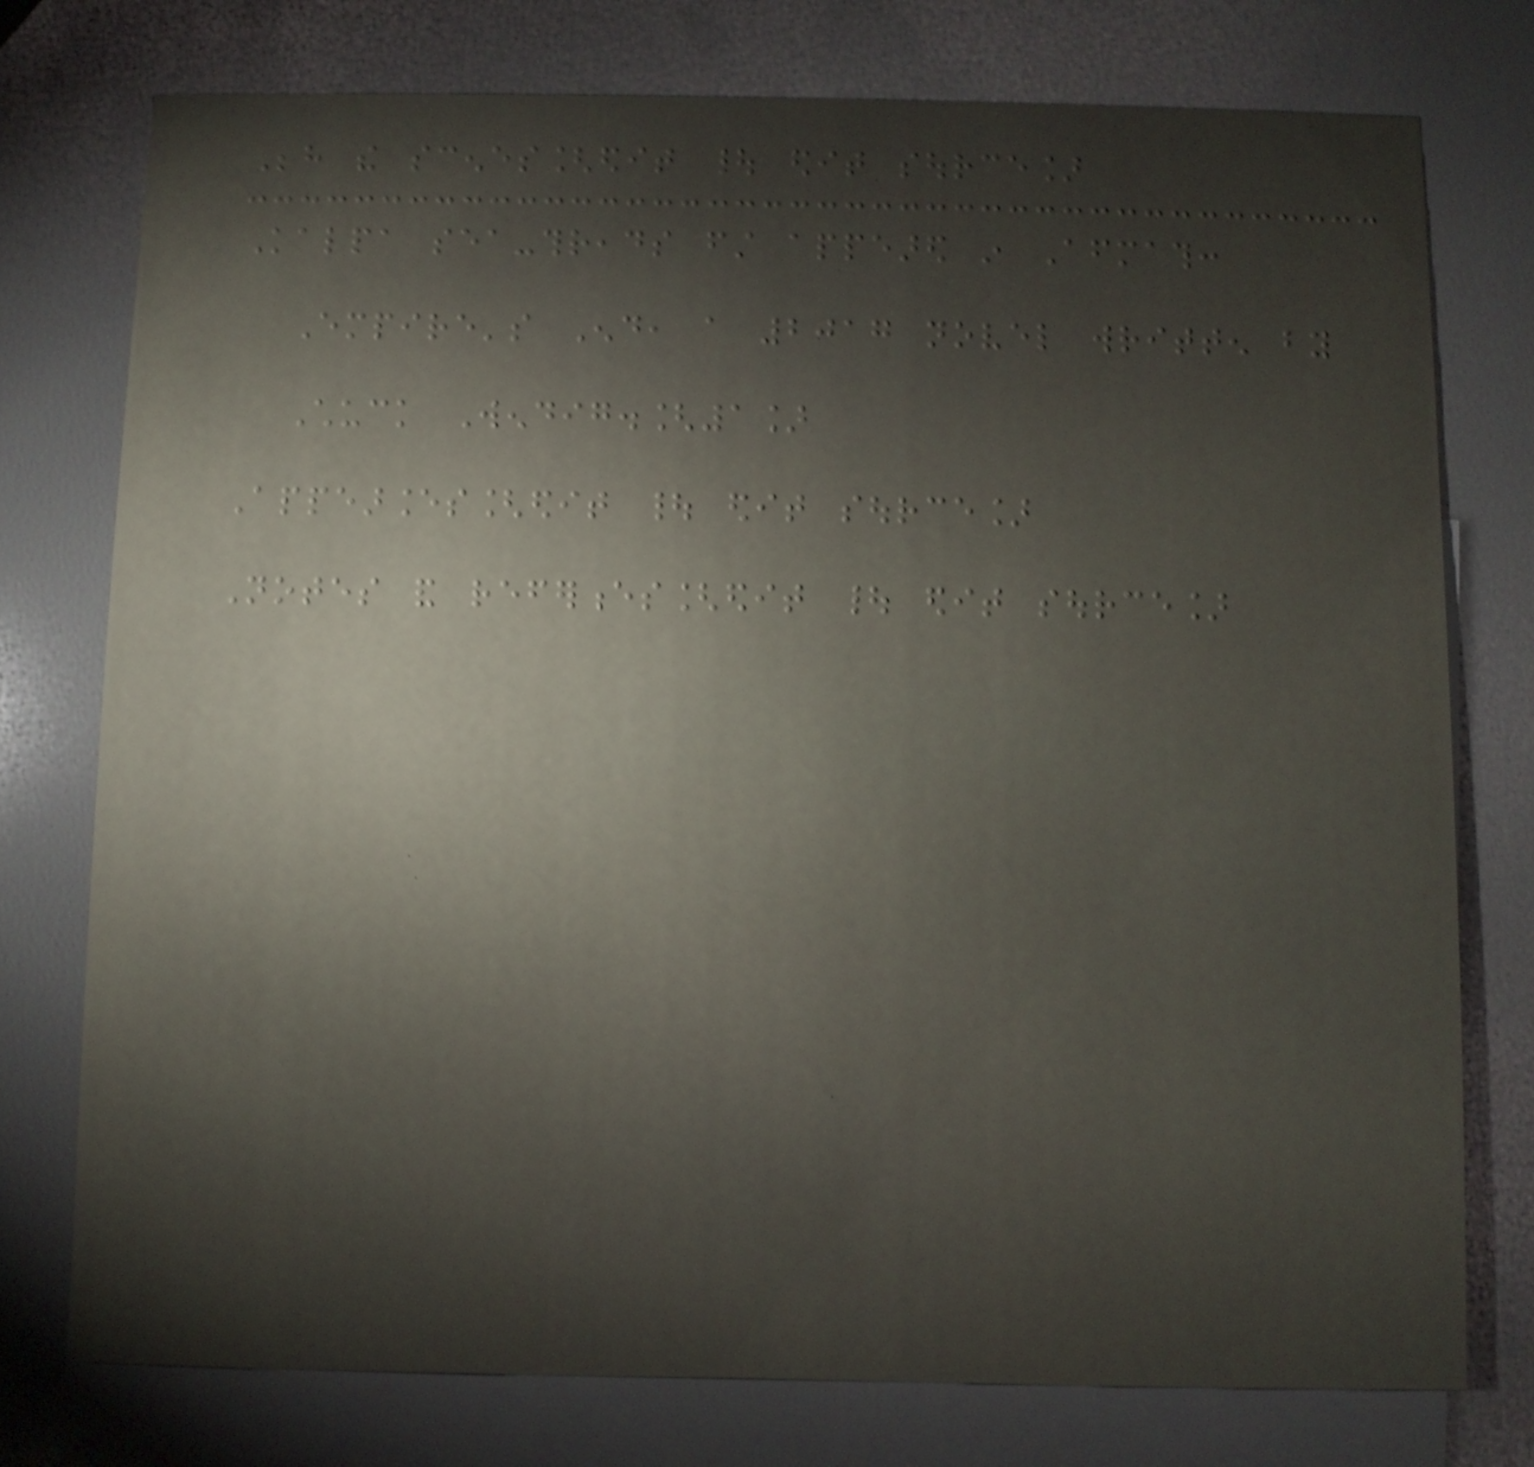Behind the scenes[edit | edit source]
Kalpa sea-threads first appeared in Aftermath:
Empire's End, a 2017 novel written by
Chuck Wendig.[1]
Appearances[edit | edit source]
Notes and references[edit | edit source]
